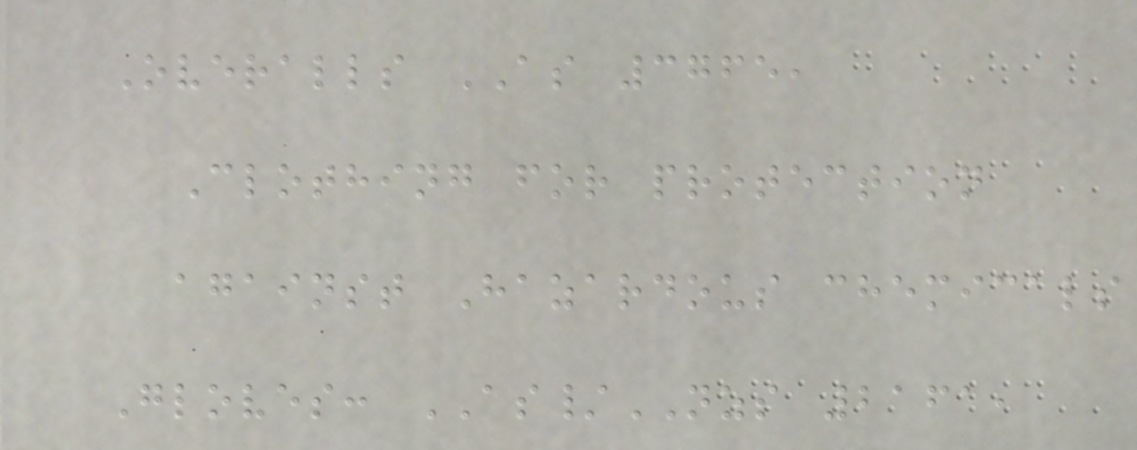Overalls AS 3765,
Clothing for protection
against Hazardous chemicals
Gloves: AS/NZS 2161,
